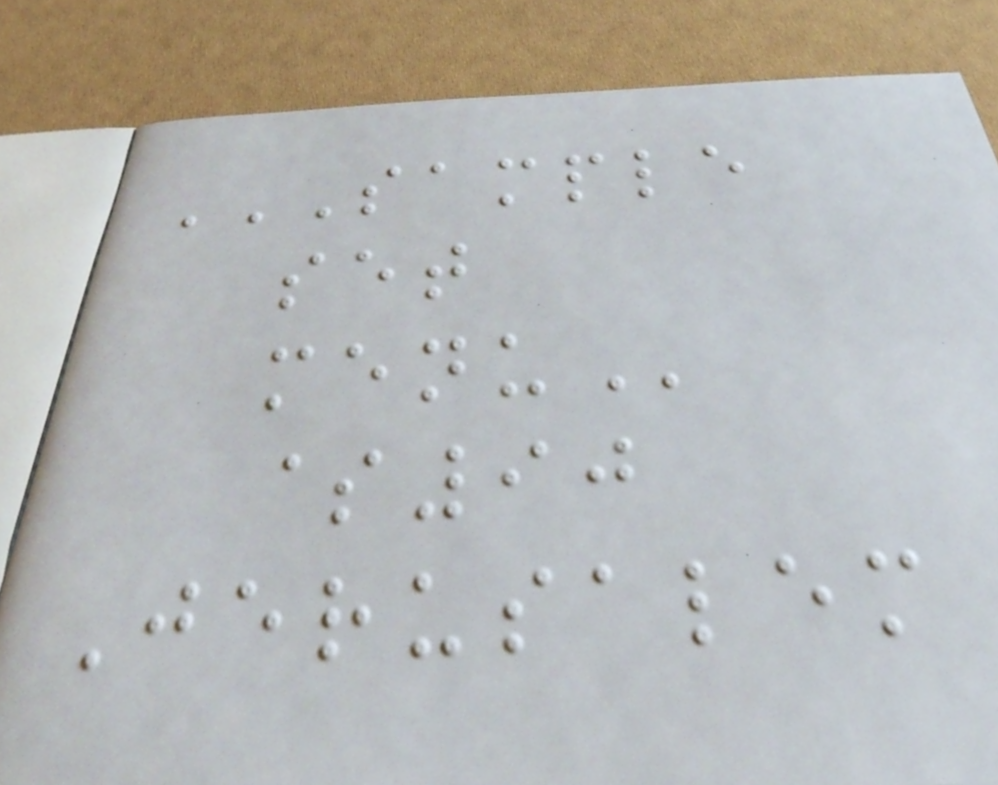SAMPLE
SET
MENU
$90
Jerusalem
